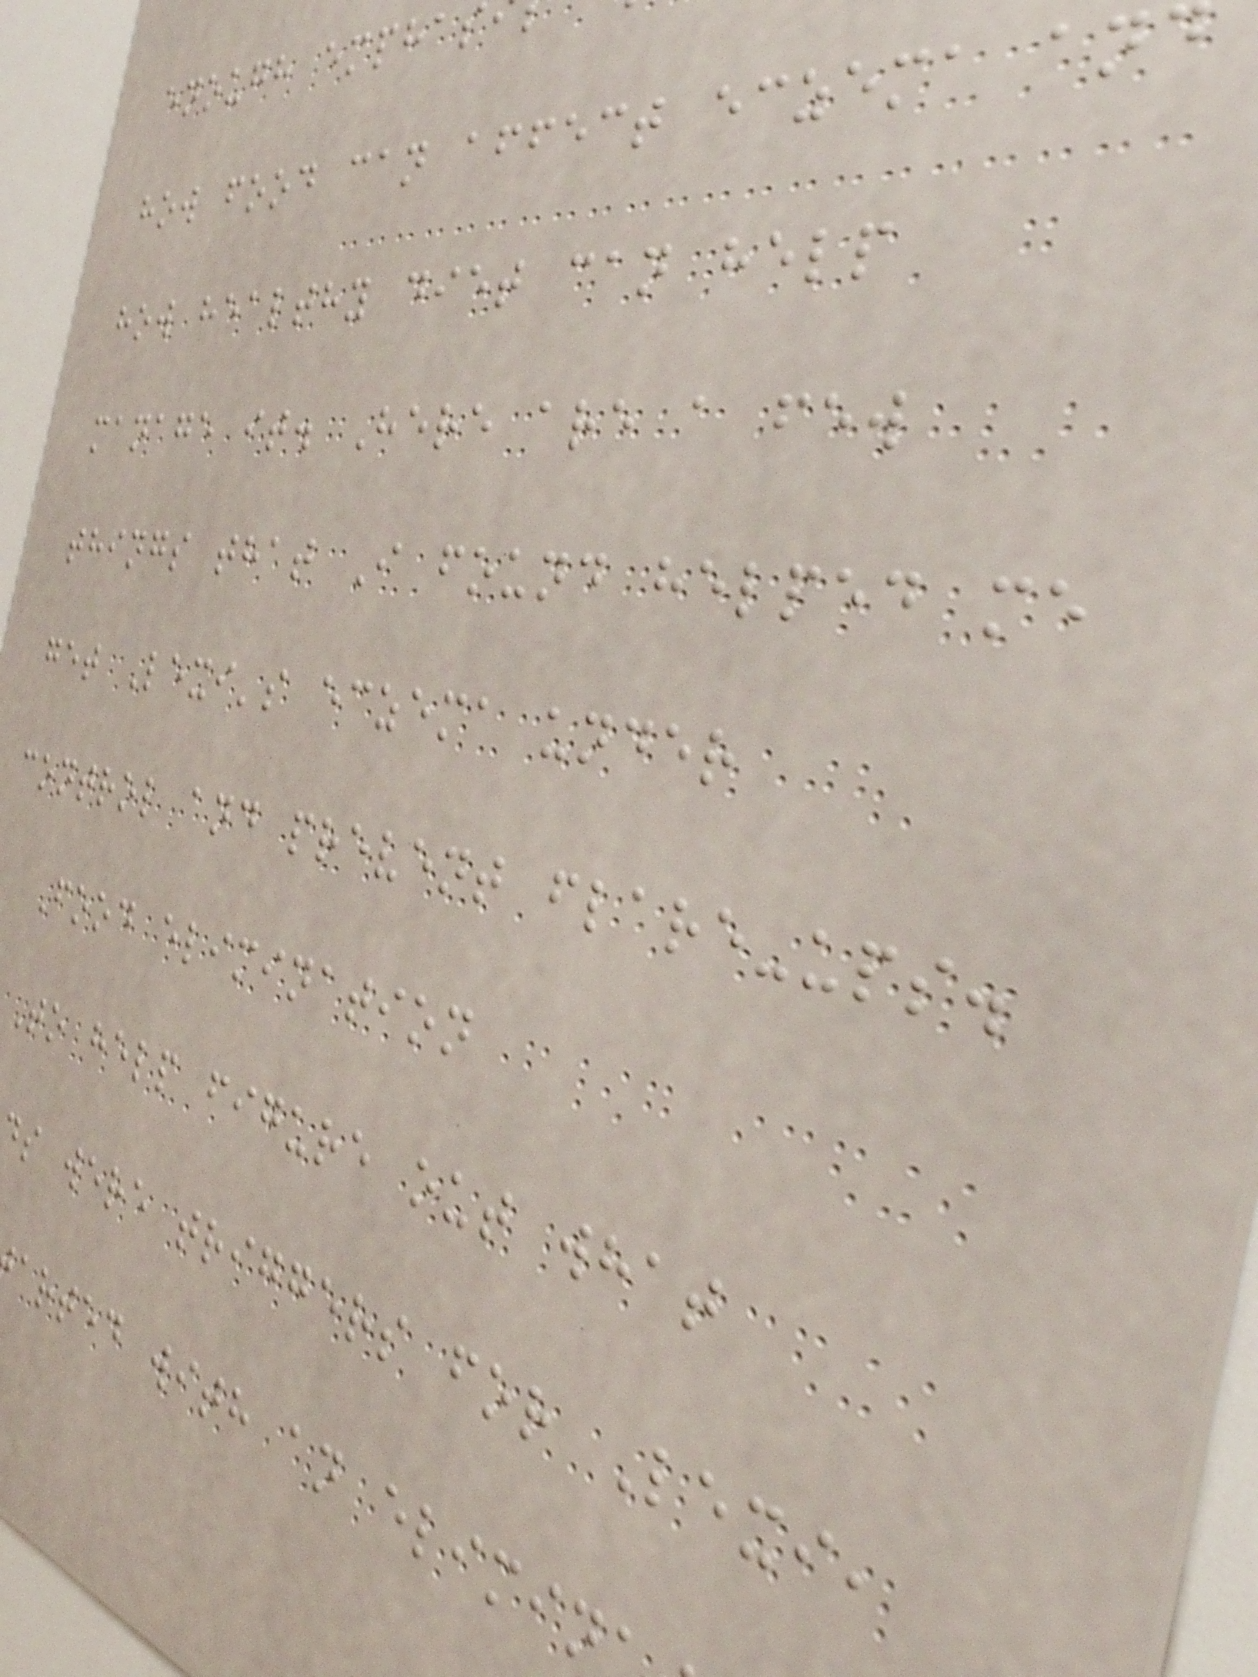enough emphas
how food can affect eczema an
how healthy diet can help
manage it. Here are a few
things that I found helped me
get Lexi's eczema under
control and prevent flare-ups.
Food elimination
To help figure out what
ds were triggers for Lexi,
arted with an elimin
